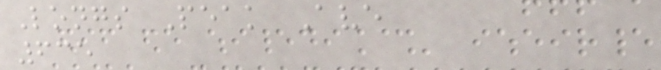Longs Peak Ave
635
